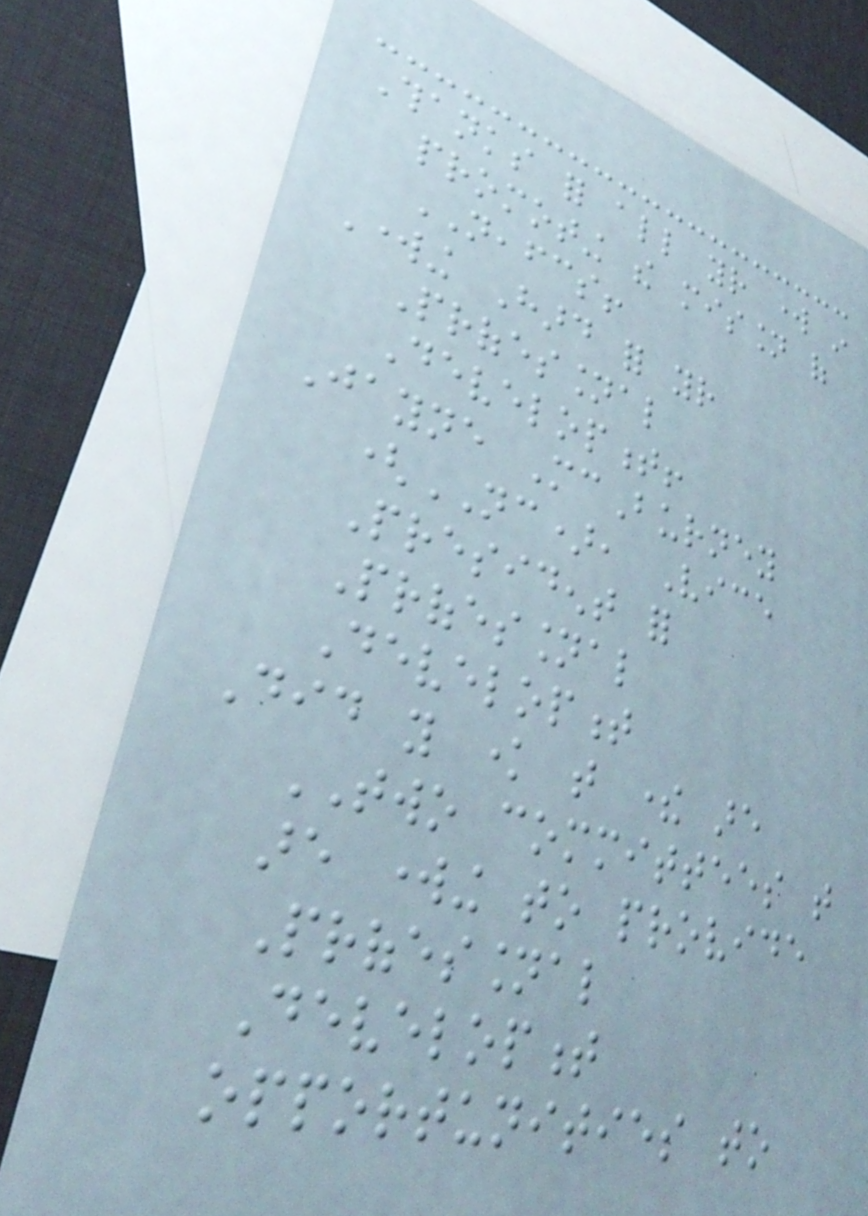Thanks for all your work in
promoting the mission of
NEAFCS!
Working Hard for your
Professional
Development!
Jayne McBurney
(NC), Vice
President for
Professional
Development
Did you know that there are
TWO committees that
are working to provide
Professional
Development
opportunities to
